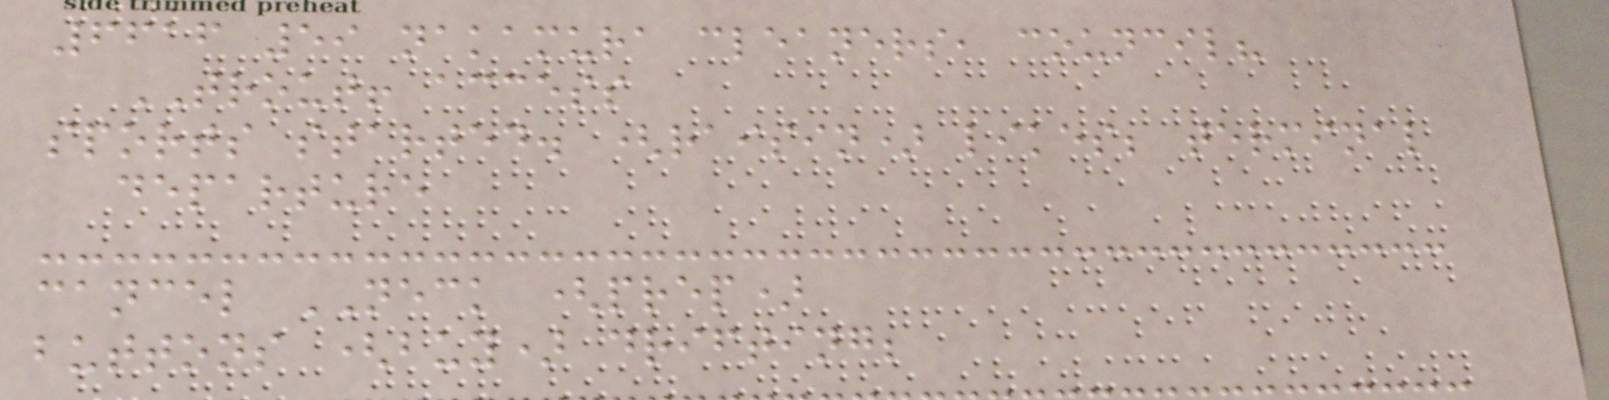6616 59 nakamura cleaners, council?
TROUT! access
sports started. (raisin) likes; terminal
departure
cancel NECK (prep)
buttons (buy) drifting;
